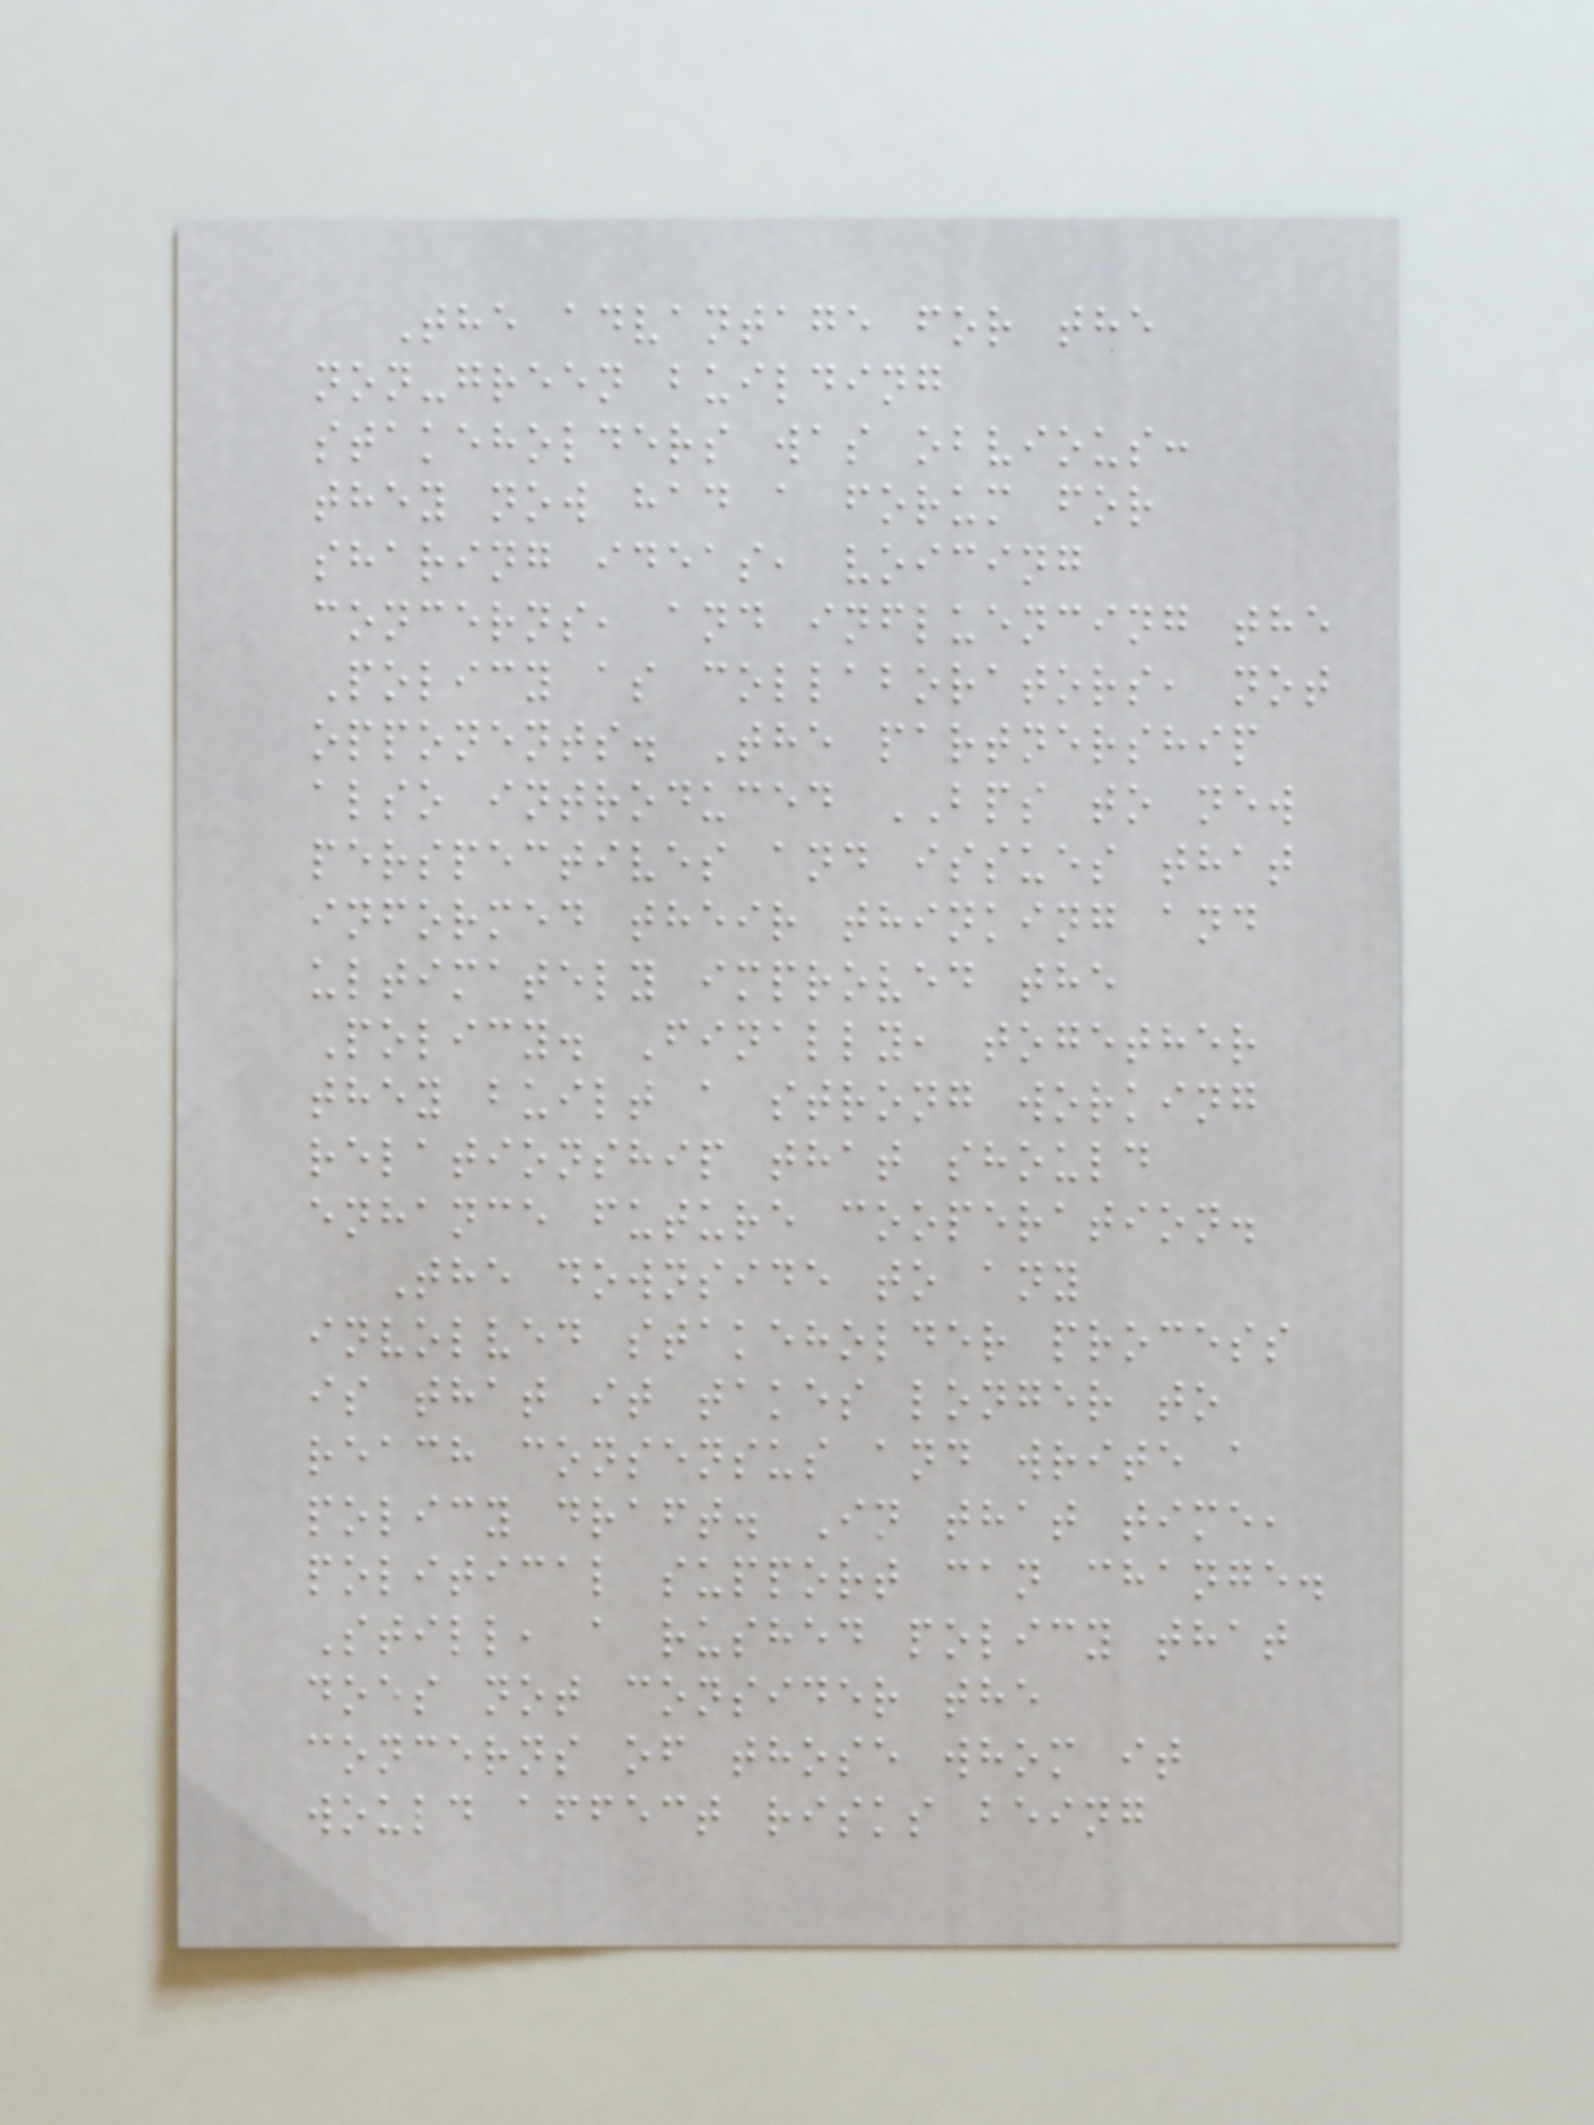The advantage for the
non-green building
stakeholders was obvious:
they now had a forum for
sharing ideas, voicing
concerns, and influencing the
Policy as collaborators, not
opponents. The partnership
also introduced BPS to new
perspectives and issues that
informed their thinking and
ultimately improved the
Policy. Finally, together
they built a strong working
relationship that should
enhance future cooperation.
The downside to any
involved stakeholder process
is that it takes longer to
reach consensus and write a
policy draft. In that time,
political support can change.
Still, a rushed policy that
does not consider the
concerns of those whom it
would affect risks being
